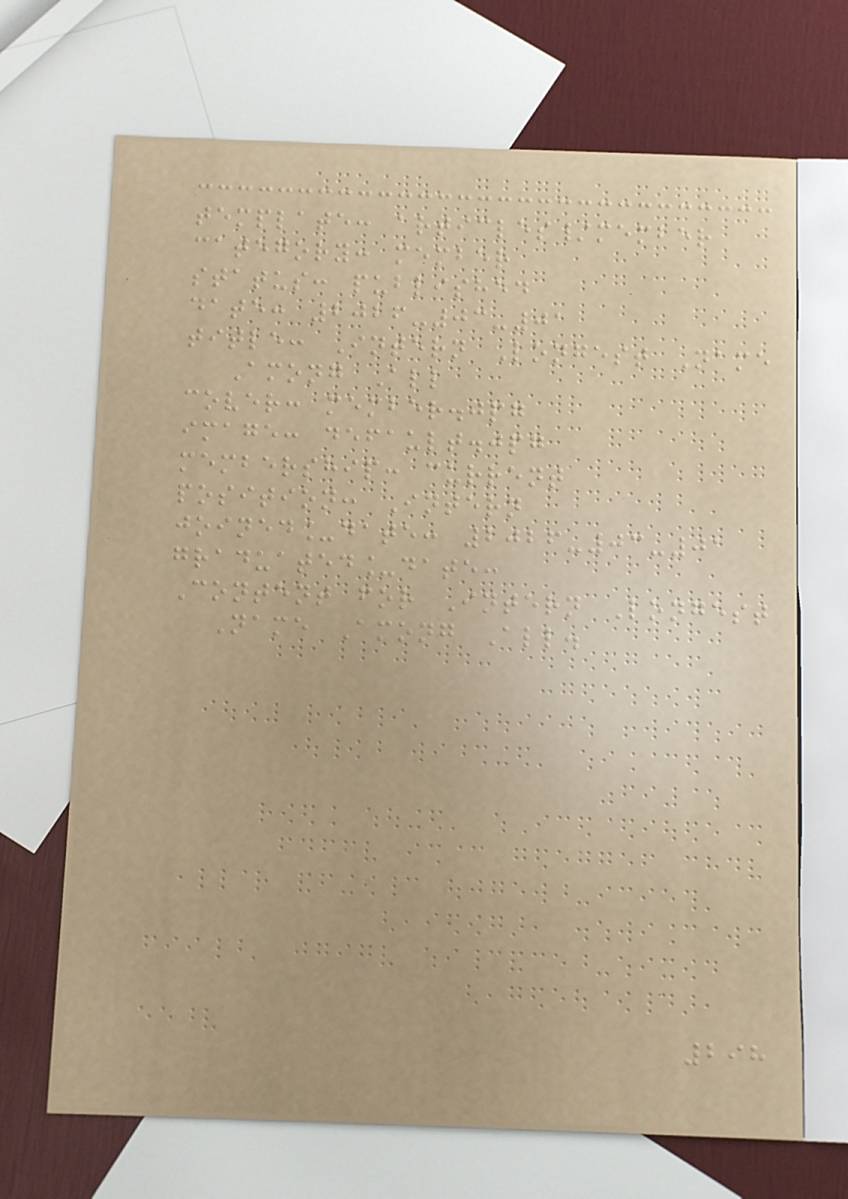template: articles/member
category: member
status: published
date: 2026-03-01
title: Intern Longest Name
Among All
cover: member.jpg
image: default.jpg
membership: current
position: Intern
joined_date: 2026-03-01
graduated_date:
Content for Intern Longest
Name Among All.
298
